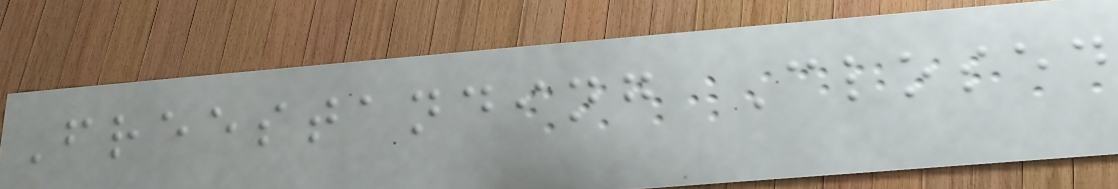Freestanding Closed
